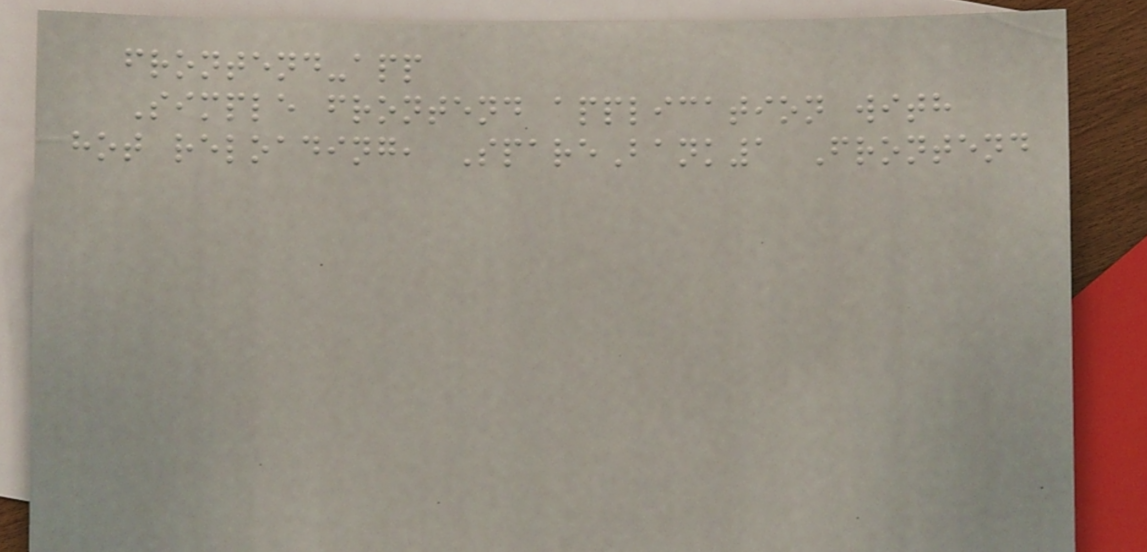frontend-app
Simple frontend application with
hot reloading, SpareBank1 Frontend
